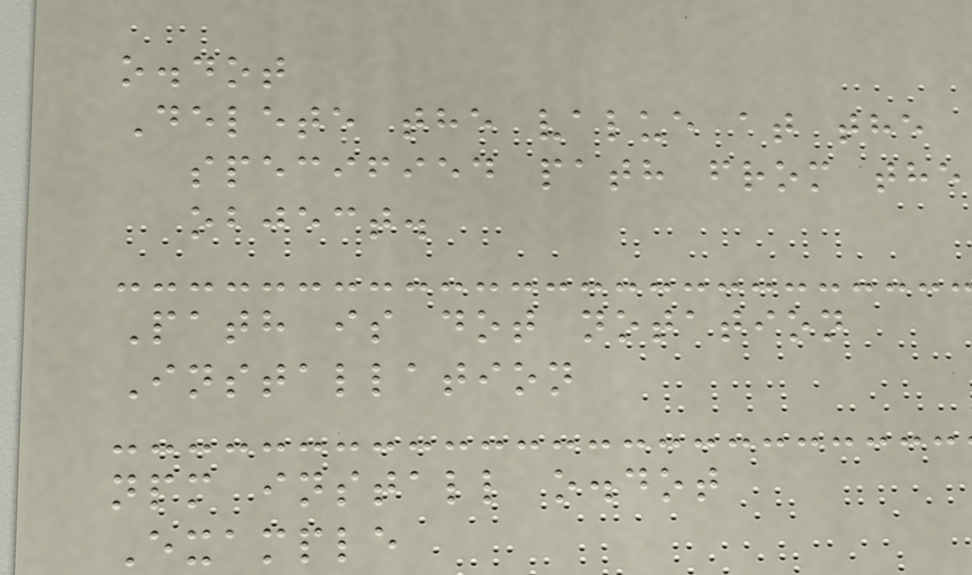o.dot
Delete the value at the
specified path from the
object.
Path is dot notation
Installation
npm install o.dot
Example
